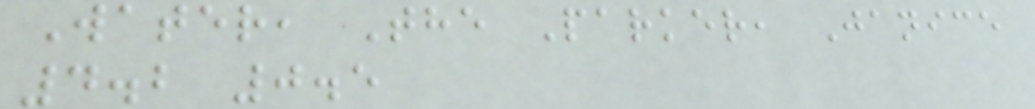Water, The Parker, Janice
4.2 0.5
